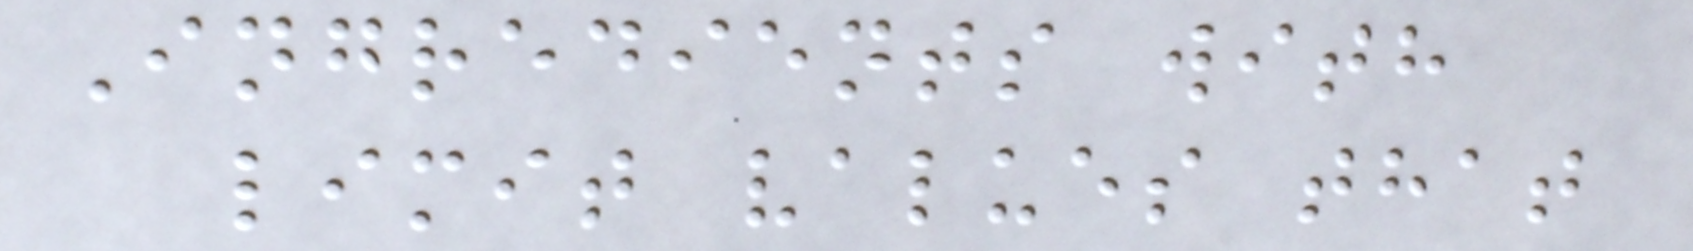Ingredients with
limit values that
